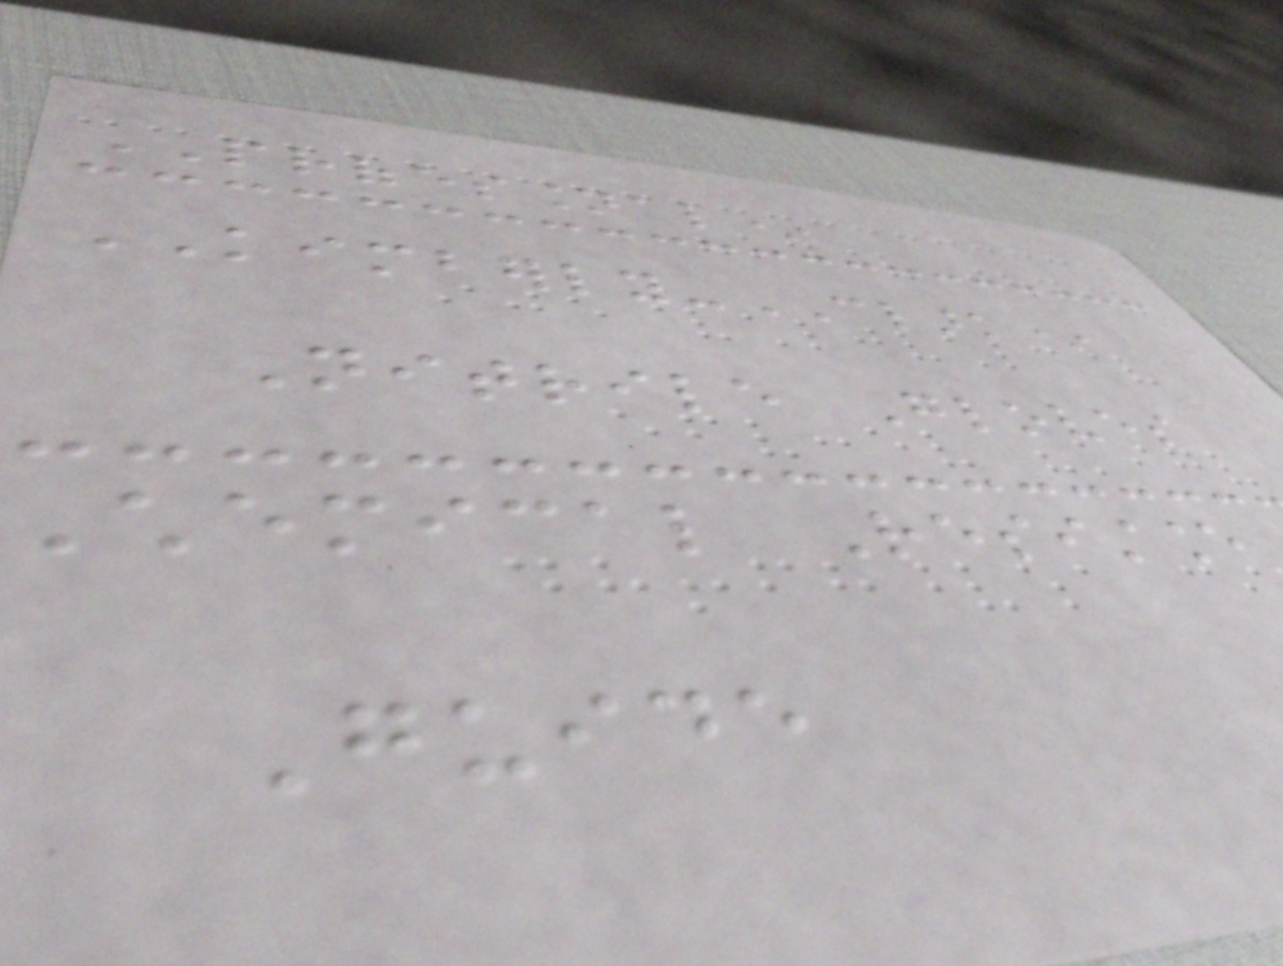PROFESSIONAL*
KIMBERLY-CLARK*
Nitrile Gloves
Chemical Resistance
Guide
